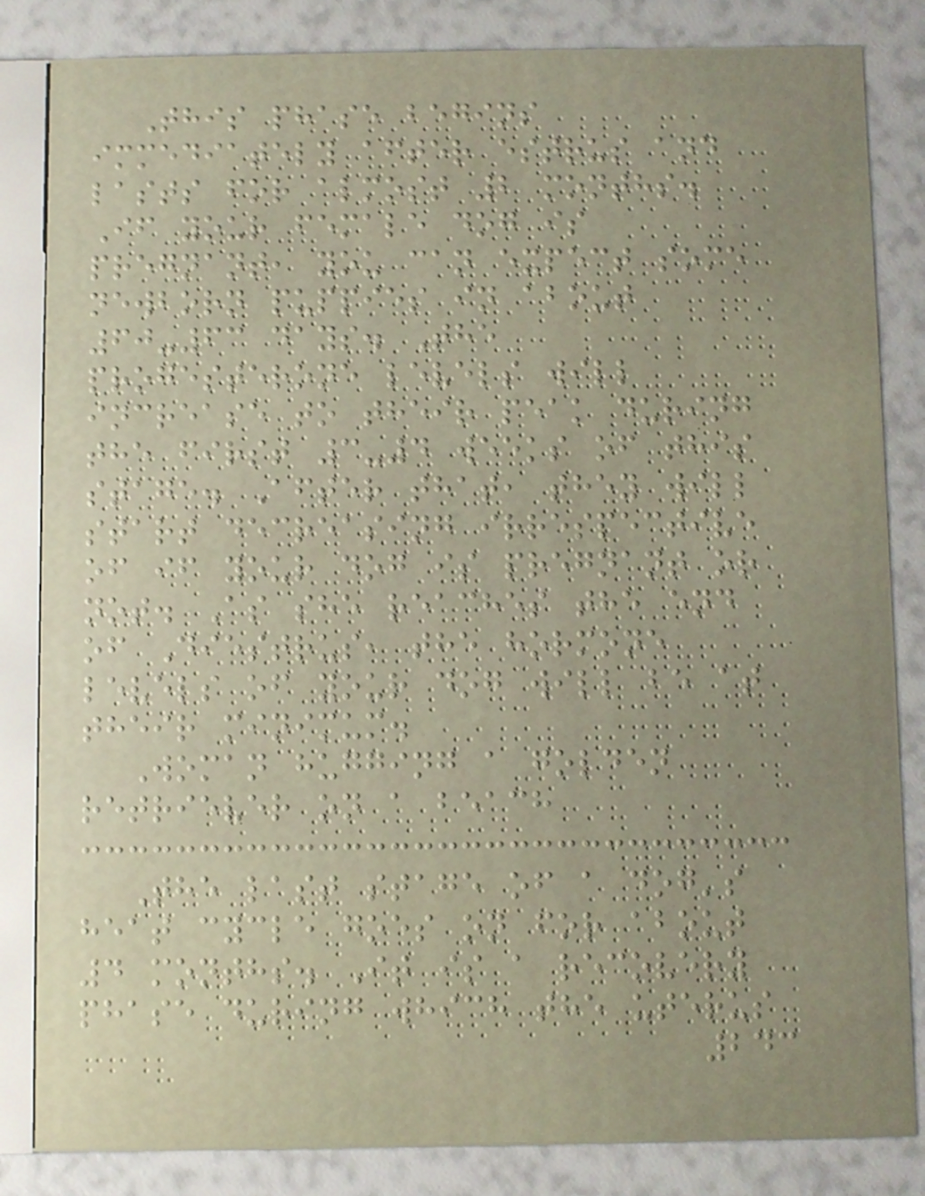This phase begins
immediately after estrus and
lasts for almost 2 months.
If your female dog is
pregnant, you can expect some
newborn puppies in about
60-63 days. The
progesterone levels will
increase to their peak during
the first 3-4 weeks of this
stage. After that, they will
start decreasing irrespective
of if your dog is pregnant or
not. As she reaches the end
of Diestrus, the hormone
levels of your dog will be at
their minimum.
Woman hugging a golden
retriever on a beach
The last stage of a dog's
heat cycle goes on for about
4 months. It is a recovery
phase during which the uterus
243
